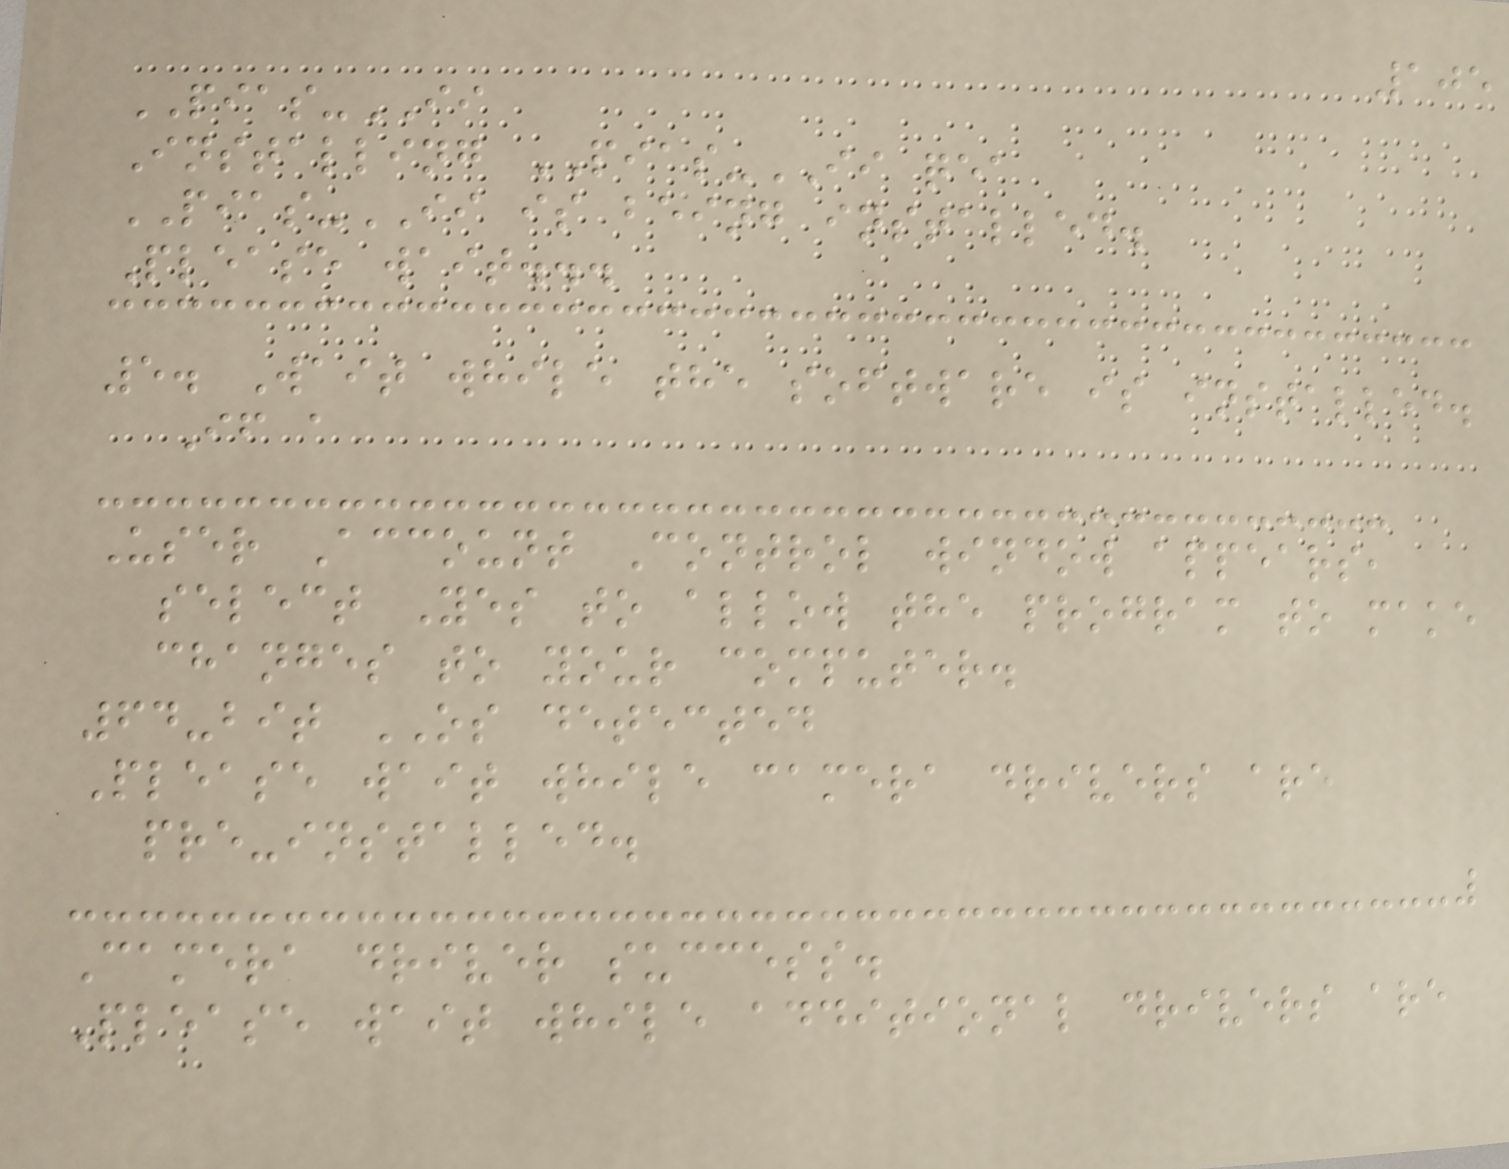105
PIAS-II
Installing PIAS-II qea
PIAS-II is being installed.
Please wait...
5. Wait while the software is installed.
If a
User Account Control window appears,
select Yes to allow the program to make
changes to your computer.
64-bit OS detected
Please wait while camera drivers are
pre-installed.
Camera driver success.
Please wait while additional drivers are
